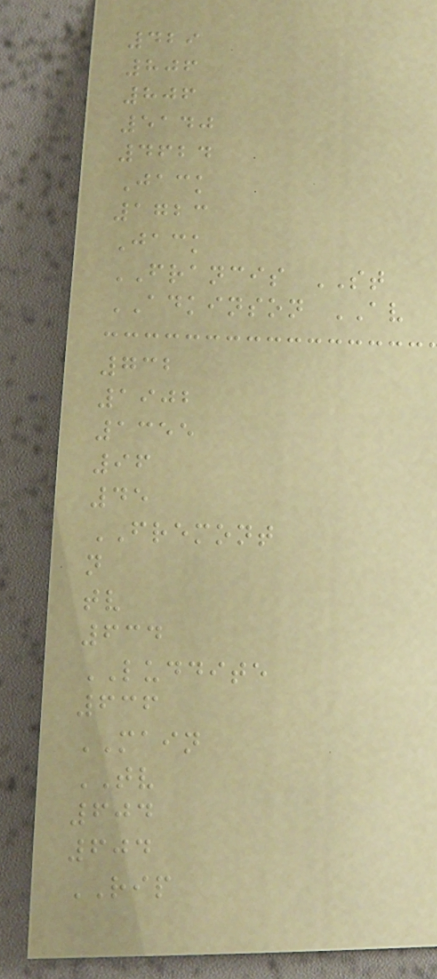429
806
806
5140
4624
Jack
1723
Jack
FRANCIS ST
ADKINSON AV
732
1902
1355
96
45
FREMONT
n
tv
634
LUDDITE
636
MAIN
TV
604
604
RIP
